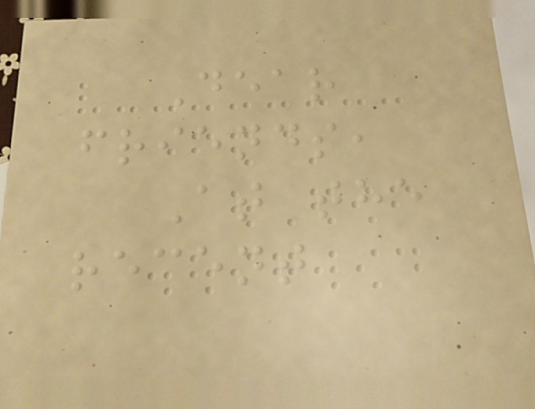Dear
friends,
At the
recent
